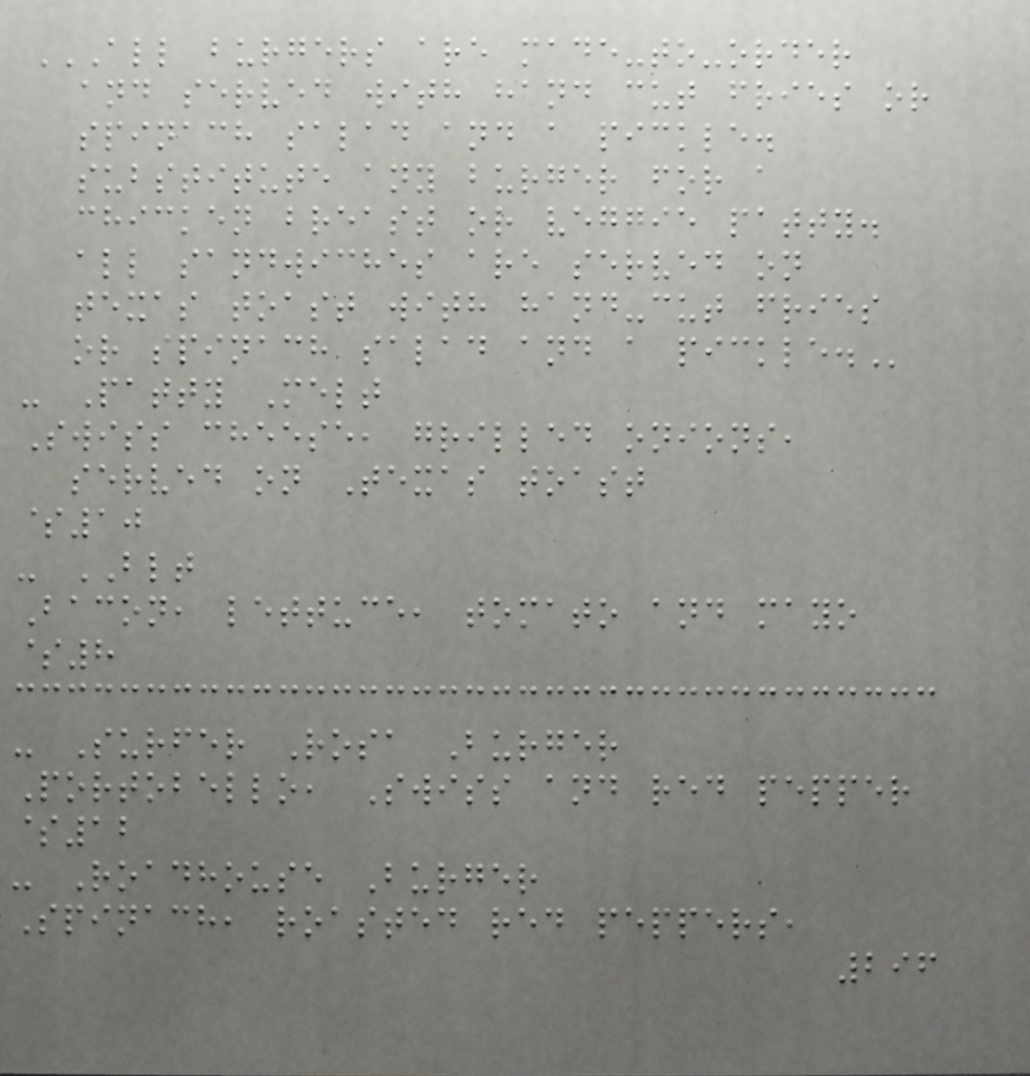ALL BURGERS ARE MADE-TO-ORDER
AND SERVED WITH HAND CUT FRIES OR
SPINACH SALAD AND A PICKLE.
SUBSTITUTE ANY BURGER FOR A
CHICKEN BREAST OR VEGGIE PATTY.
ALL SANDWICHES ARE SERVED ON
TEXAS TOAST WITH HAND-CUT FRIES
OR SPINACH SALAD AND A PICKLE.
- Patty Melt
Swiss cheese, grilled onions,
served on Texas toast
$10
- BLT
Bacon, lettuce, tomato and mayo
$8
- Surfer Rosa Burger
Portobello, Swiss and red pepper
$12
- Roadhouse Burger
Spinach, roasted red peppers,
296
